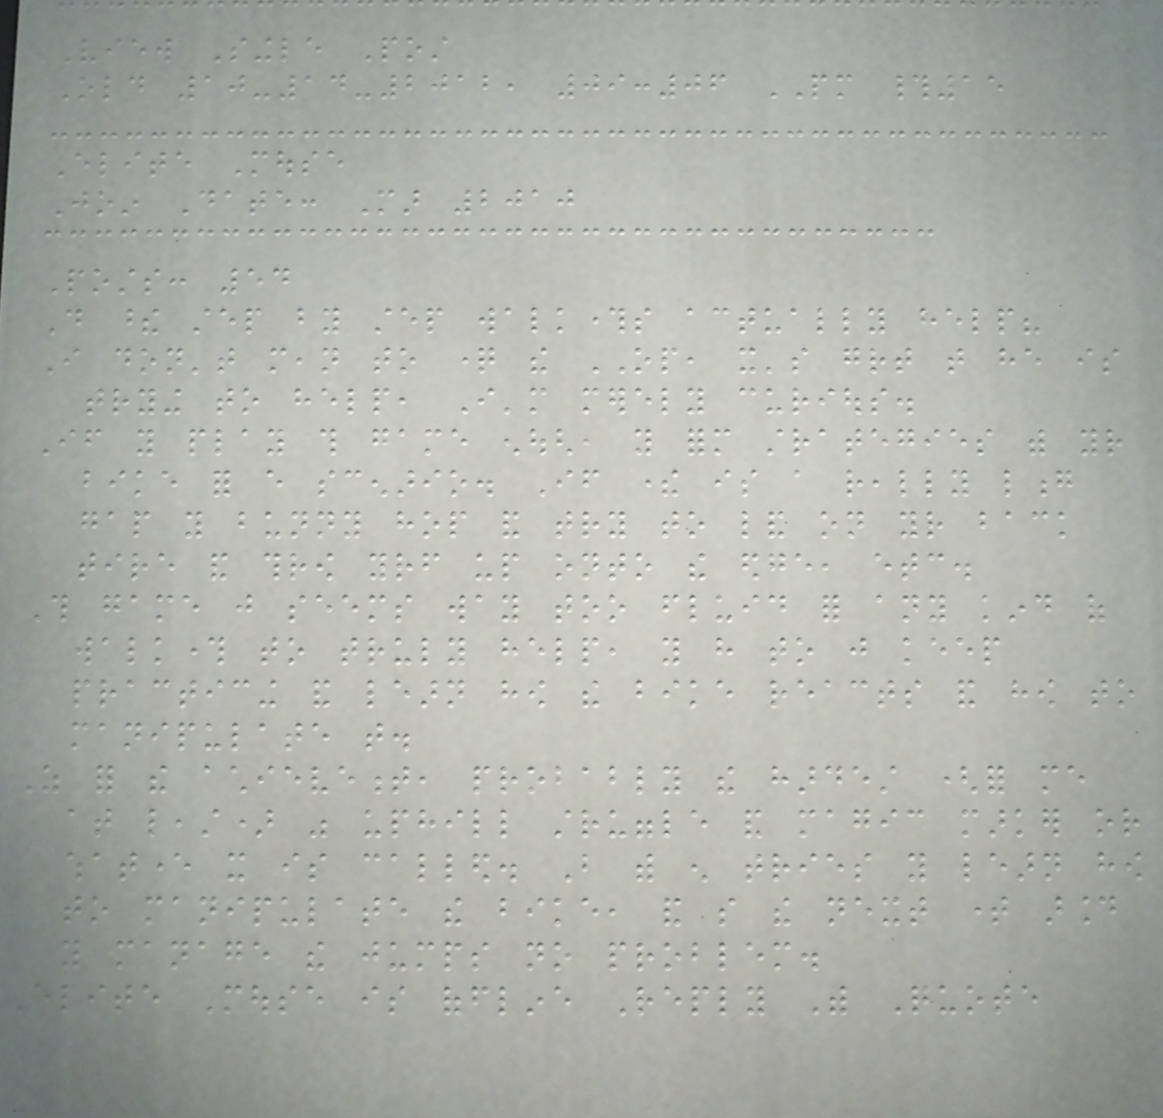View Single Post
Old 10-14-2012, 09:06 PM #15
Elite Mouse
Join Date: Mar 2010
Posts: 54
Do these step by step walkthroughs actually help?
I don't mean to question the OP, it's great that he is
trying to help, I'm merely curious.
If you play this game enough, you form strategies with your
bike for every scenario. If there is a really long
gap you bunny hop and try to land on your back
tire and throw yourself up onto the edge, etc.
This game just seems way too fluid for any kind of
walkthrough to truly help, you have to just keep
practicing and learn how the bike reacts and how to
manipulate that.
As for the achievement, probably the hardest (for me
at least) was uphill struggle and magic marker or
whatever it is called. But with enough tries you learn how
to manipulate the bike, and so the next time around
you manage the jumps no problem.
Elite Mouse is offline Reply With Quote
